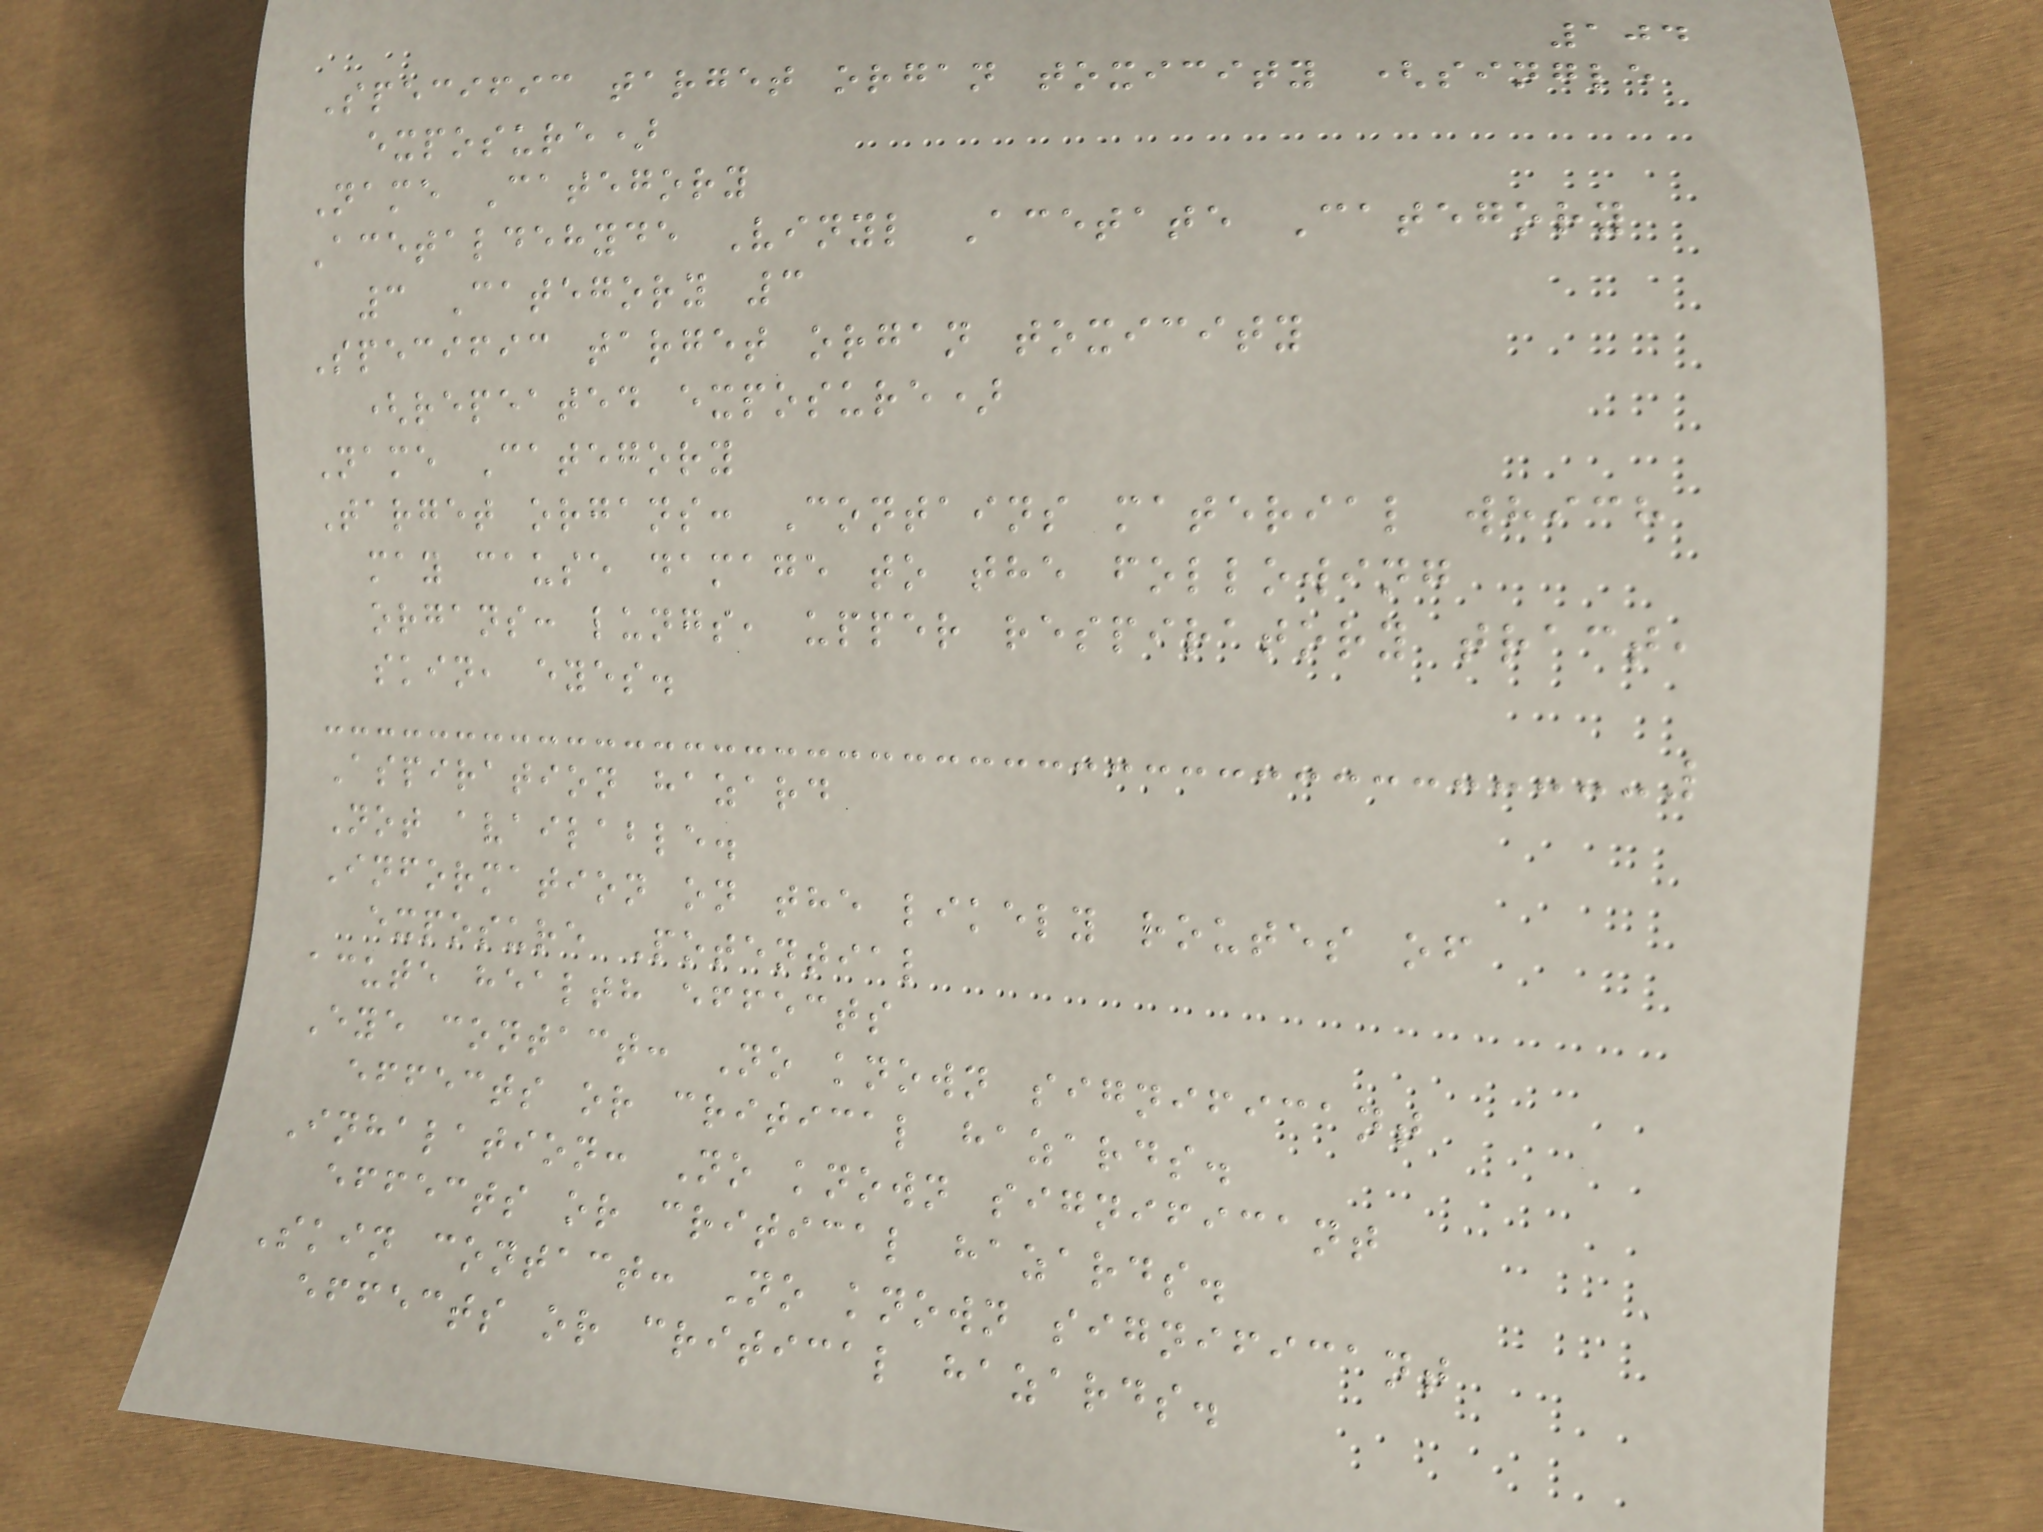104
Specific target organ toxicity (single
exposure)
Name Category
Acetaldehyde Vinyl Acetate Category
3 Category 3
Specific target organ toxicity
(repeated exposure)
Name Category
Target organs: Contains material which
may cause damage to the following
organs: lungs, upper respiratory tract,
skin, eyes.
Aspiration hazard
Not available.
Information on the likely routes of
exposure Potential
acute health effects
Eye contact: No known significant
effects or critical hazards.
Inhalation: No known significant
effects or critical hazards.
Skin contact: No known significant
effects or critical hazards.
